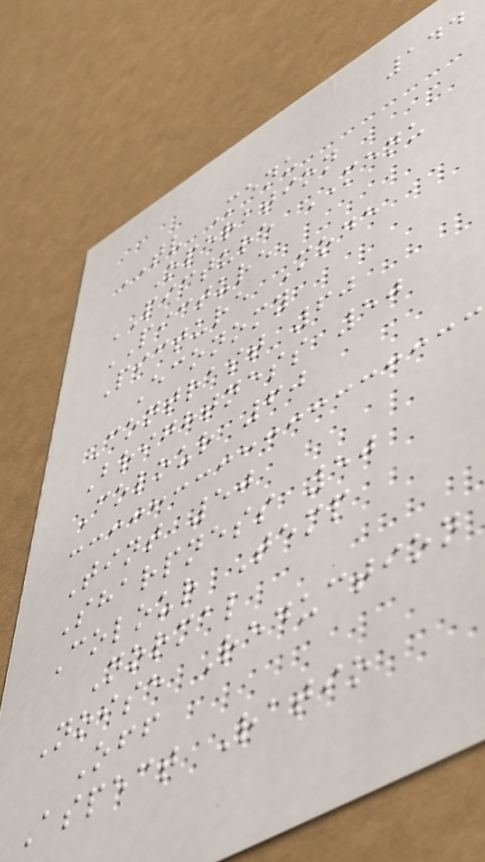144
TV Menu
Operation
PICTURE MENU
PICTURE
Picture Mode
Economy
Contrast 60
Brightness 50
Colour 60
Tint 50
Sharpness 50
Colour Temp
Normal
Noise Reduction
Off
Aspect Ratio
